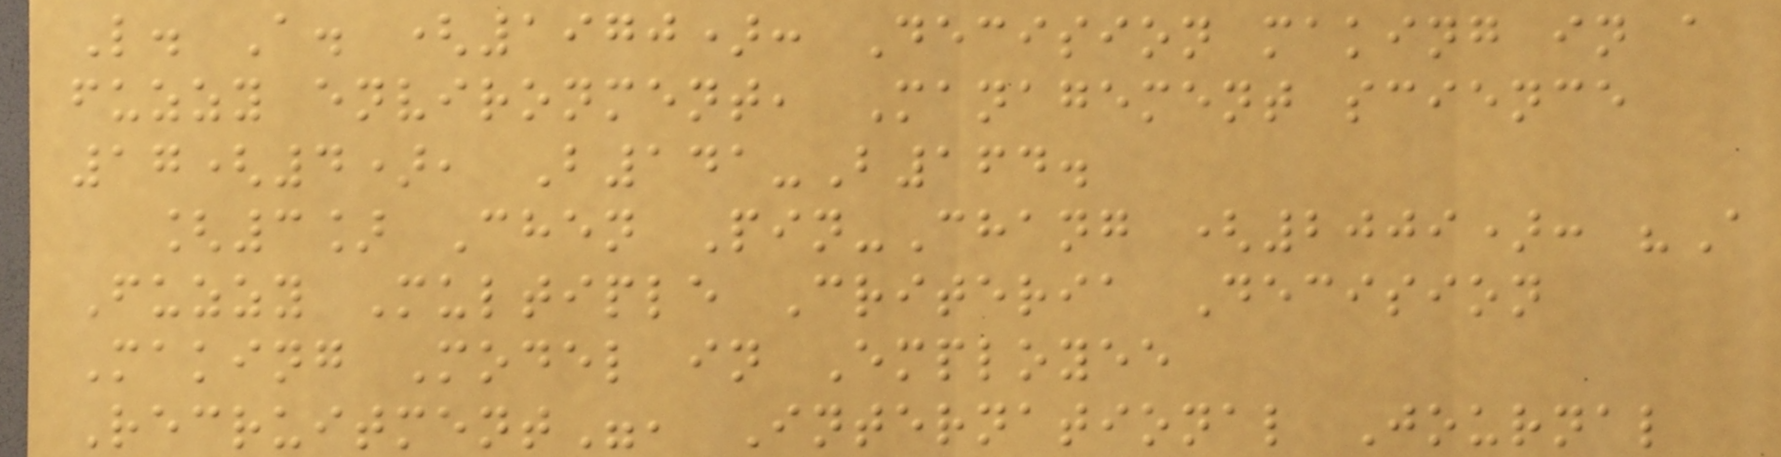L. A. (1970): Decision making in a
fuzzy environment, Management science
17(4), B141-B164.
[3] Chen Pin-Chang (2009): "A
Fuzzy Multiple Criteria Decision
Making Model in Employee
Recruitment", International Journal
